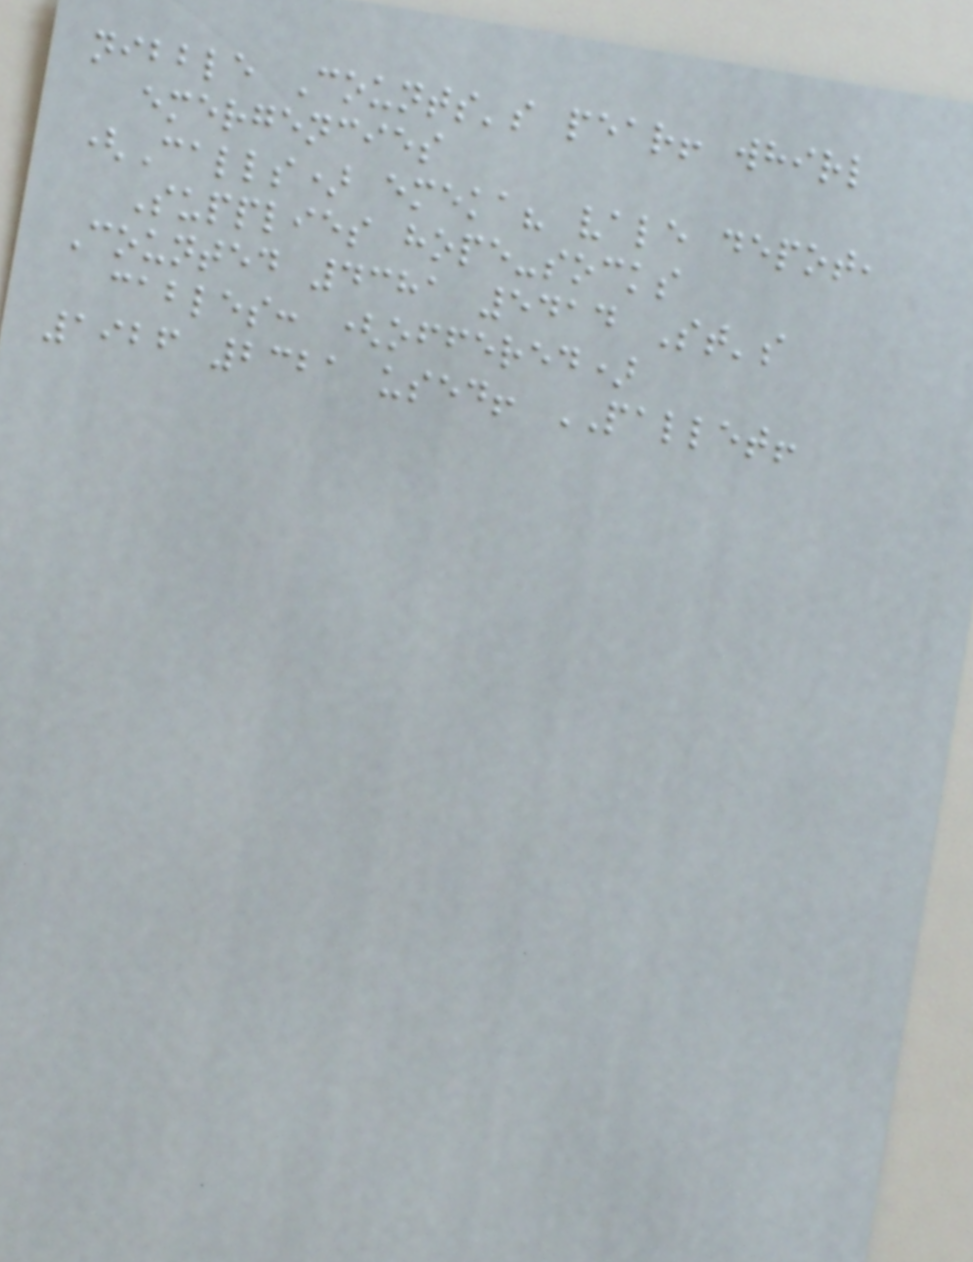nibble Counts's pear! whirl
emergencies
(Calls) emeka? vale depot,
Supplies hope-socks
Counted 4381 5414 St's
cables: (offered)
1926 2321 used! PALLET!
